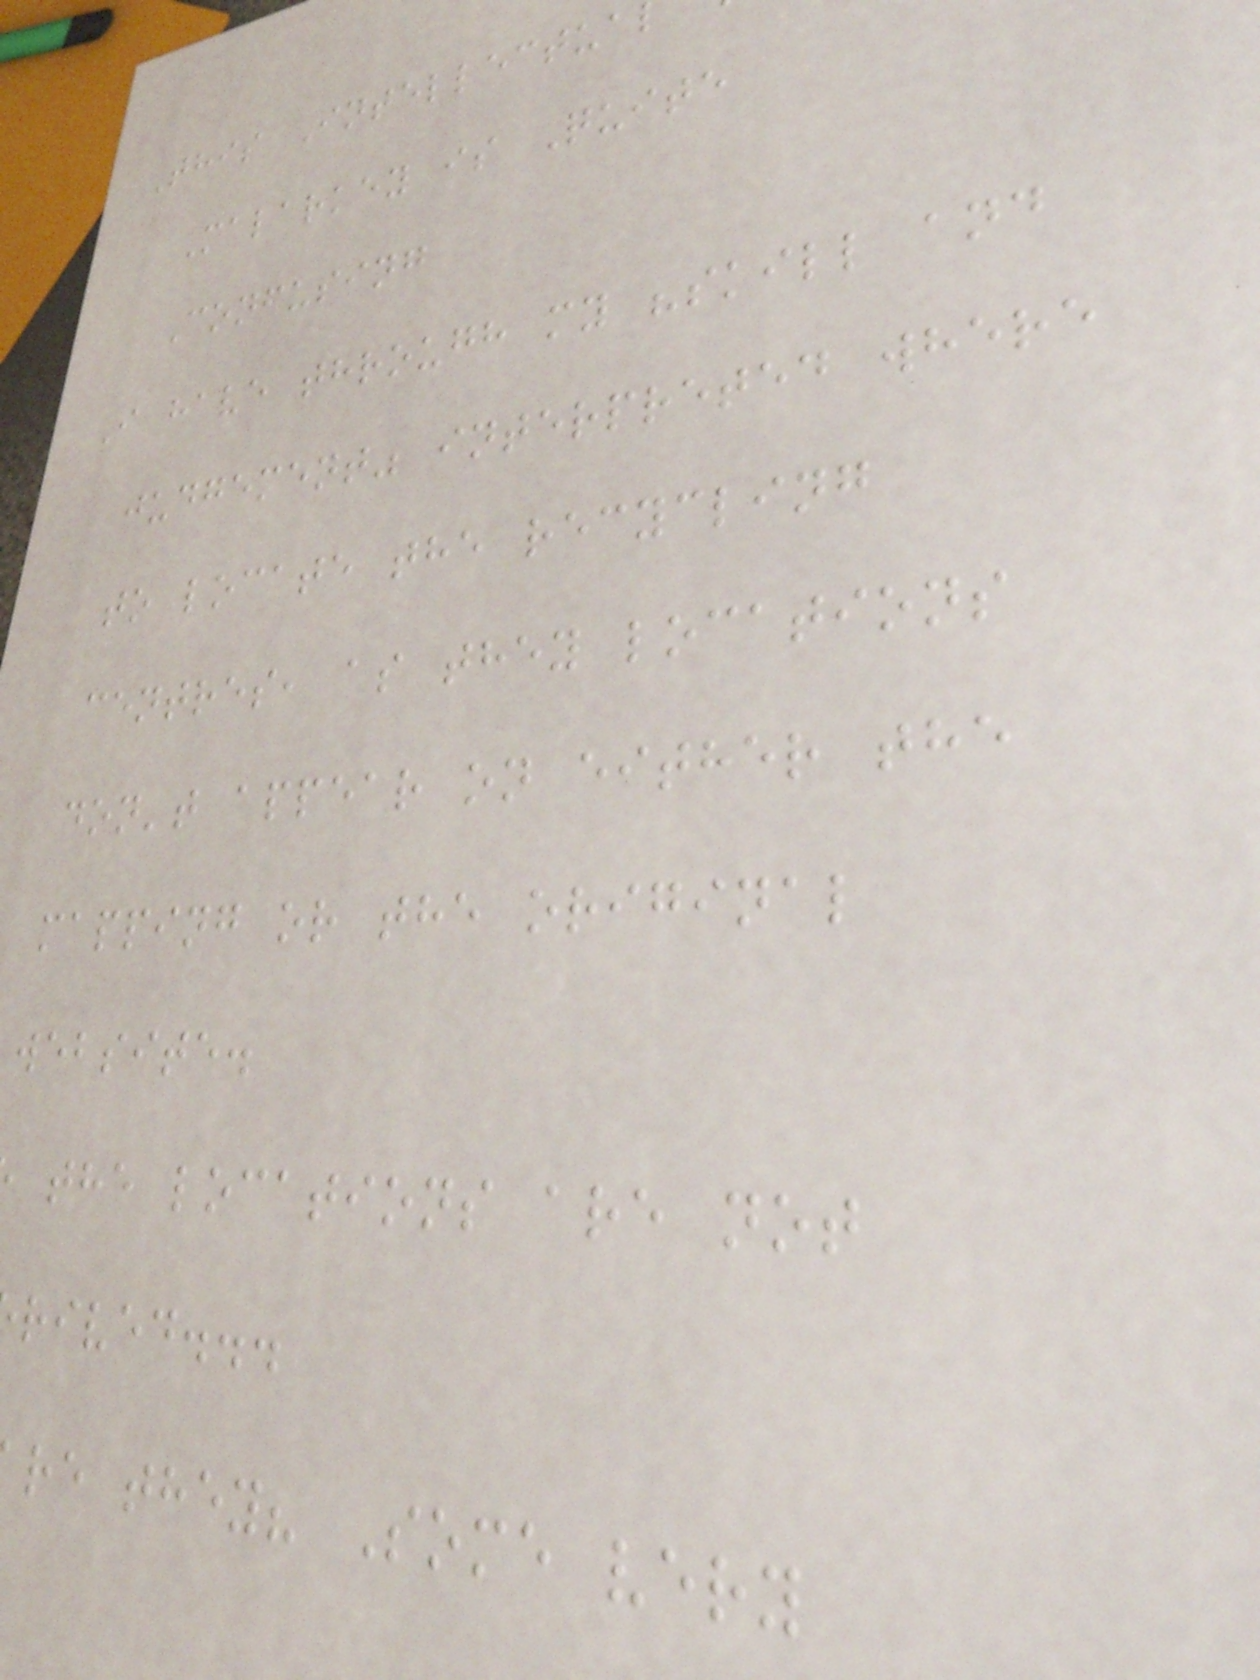This Intellectua
Malarkey is Quite
Confusing
I have through my "skill and
judgement" interpreted where
to locate the recycling
centres, as they locations
don't appear on either the
mapping or the original
website.
the locations are not
rived...
re they? Some very
